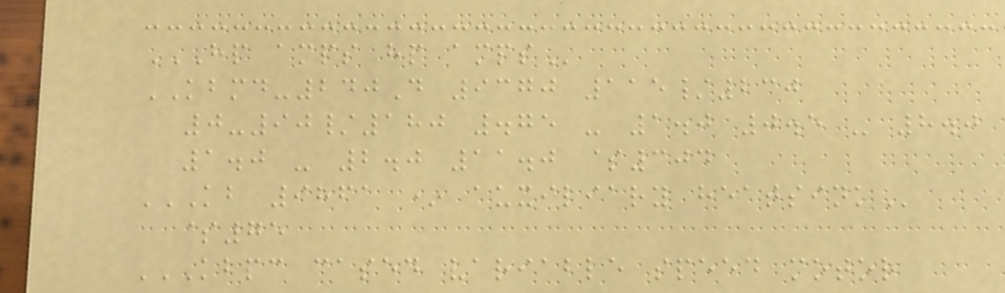HP AMPS HP AMPS
KBMD-240D 9370 115/230
0-90/180 .75 - 1.0 0.5 - 8.0
1.0 - 2.0 11.0 $304
KB 9861 * AUXILIARY HEATSINK
$75
KBPC CASED VARIABLE SPEED MOTOR
